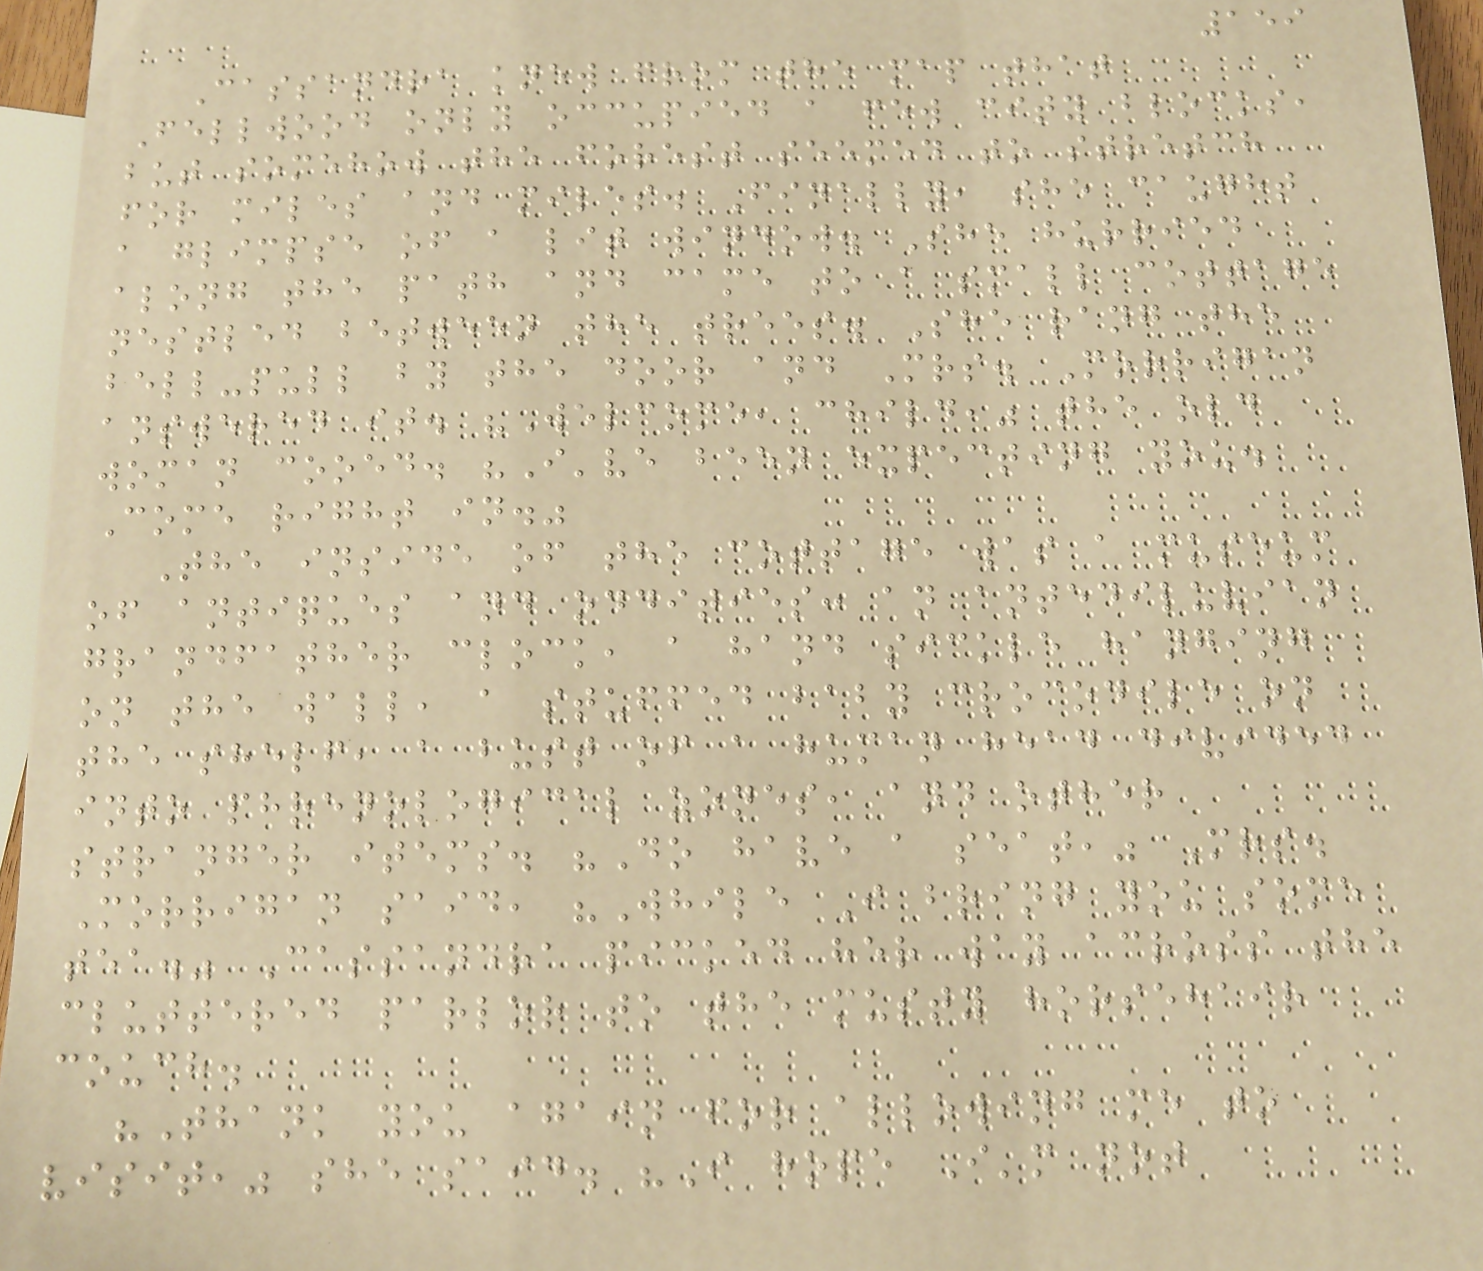159
Cassandra knew from the map that
Fellwood only occupied a few city blocks,
but somehow the forest seemed to stretch
for miles and miles. Finally, she caught
a glimpse of a lit window. She hurried
along the path and came to a small cottage
nestled between the trees. She rang the
bell-pull by the door and Mrs. Morrigan
answered it. "Welcome, child," the old
woman cooed. "I've been expecting you.
Come right in."
The inside of the cottage was a museum
of antiques and oddities: an antediluvian
grandfather clock, a hand sickle hanging
on the wall, a stuffed baby crocodile on
the shelf, a bust of a human head divided
into phrenological zones, and other
stranger items. "Do have a seat," Mrs.
Morrigan said, "While I bring you some
tea." Cassandra picked her way across the
cluttered parlor to the musty horsehair
couch.
"Thank you again for allowing me to
visit," she said. "I hope I'm not
